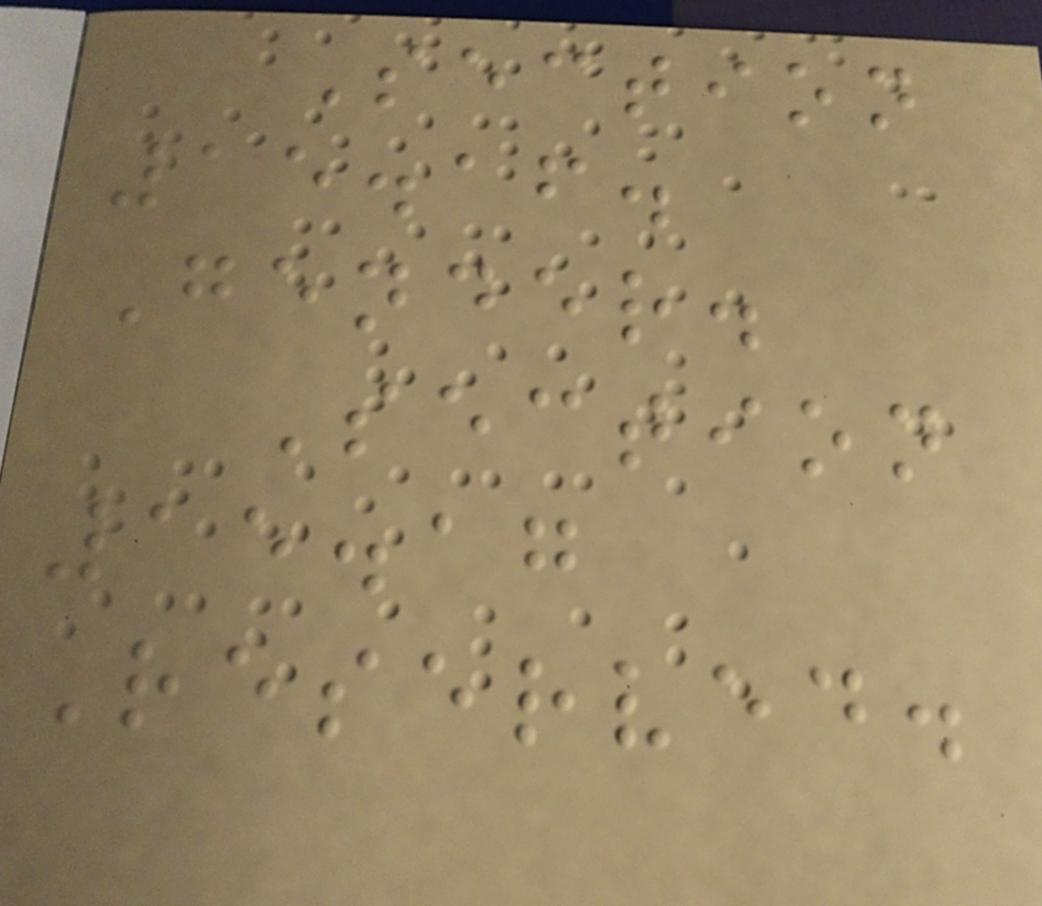Section
15.16.
Gender.
Section
15.17
Reserved.
